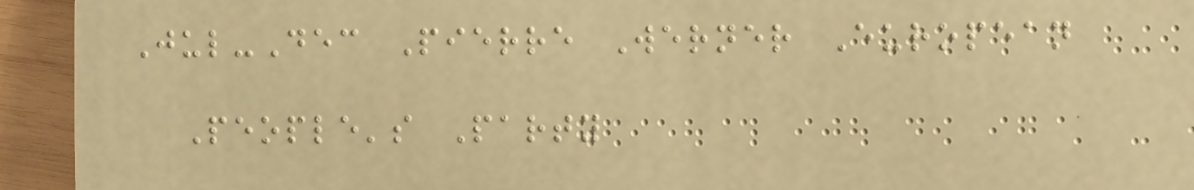Jul-Dec Pierre Werner European
People's Party
